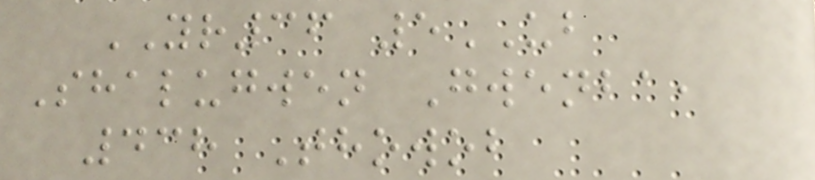YR36 5UB
Shalugwen Gwenba,
438 Thowob
